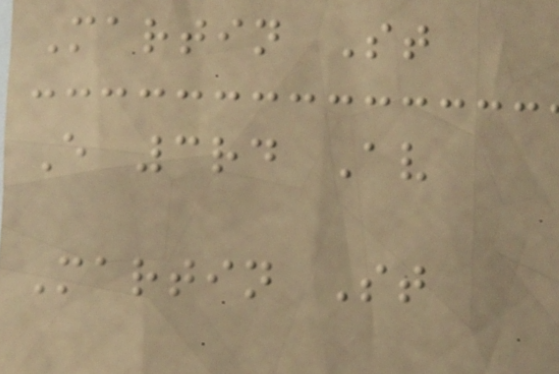Martin St
E 3rd Av
Martin St
